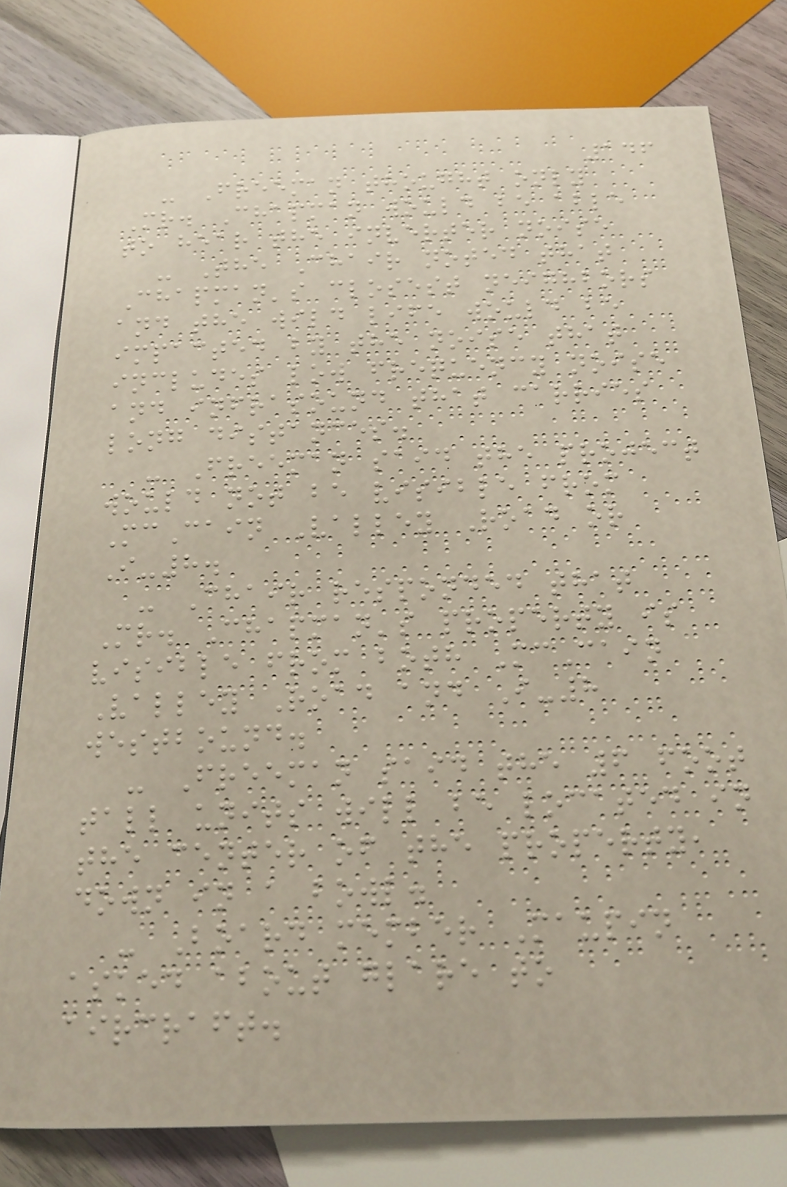146
- Freeman thought only
Mr. Chapman would be able
to hear the inverter noise
- The Chair noted that
Chapman's closest neighbors
and the wild life would be
impacted by the noise that
includes low frequency noise
and infrasound that carries
long distances.
- Freeman said the project
would not be visible from
McCain Valley Road or
I-8.
- Chair responded that
Mr. Chapman's property is
visible from both McCain
Valley Road and I-8
westbound.
- Freeman said the 6 foot
tall units will be located in
the center of the property,
down in a bowl.
- Board member Maupin
asked about glare to
aircraft.
